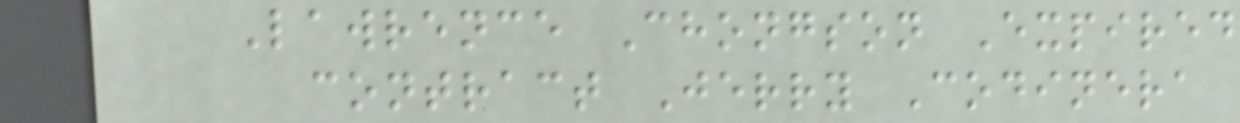Lawrence Chongson Expired
contract Jerry Codinera
